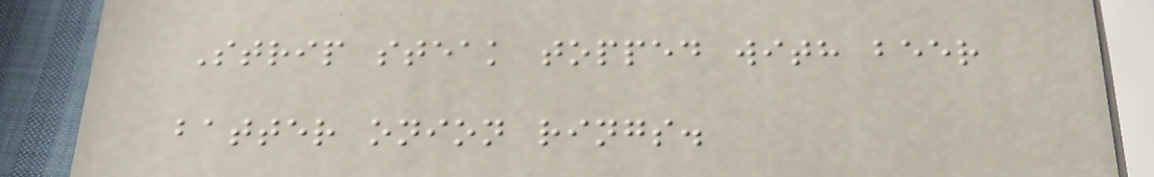Strip steak topped with beer
batter onion rings.
